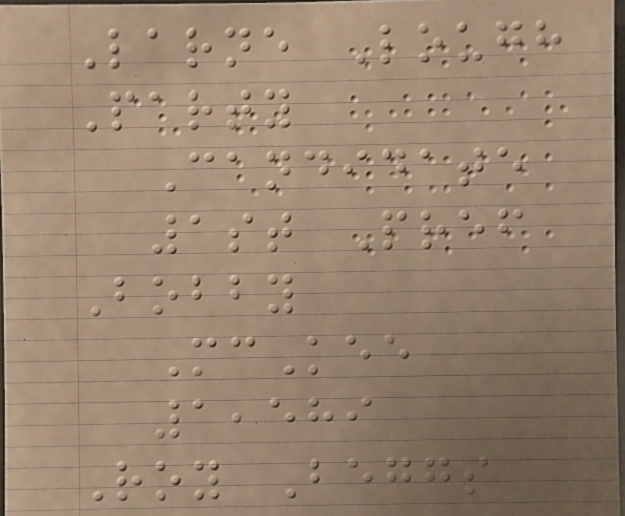Larne Lough
Party
Candidate
1st Pref
Bobby
McKee
1,589
Roy Beggs
